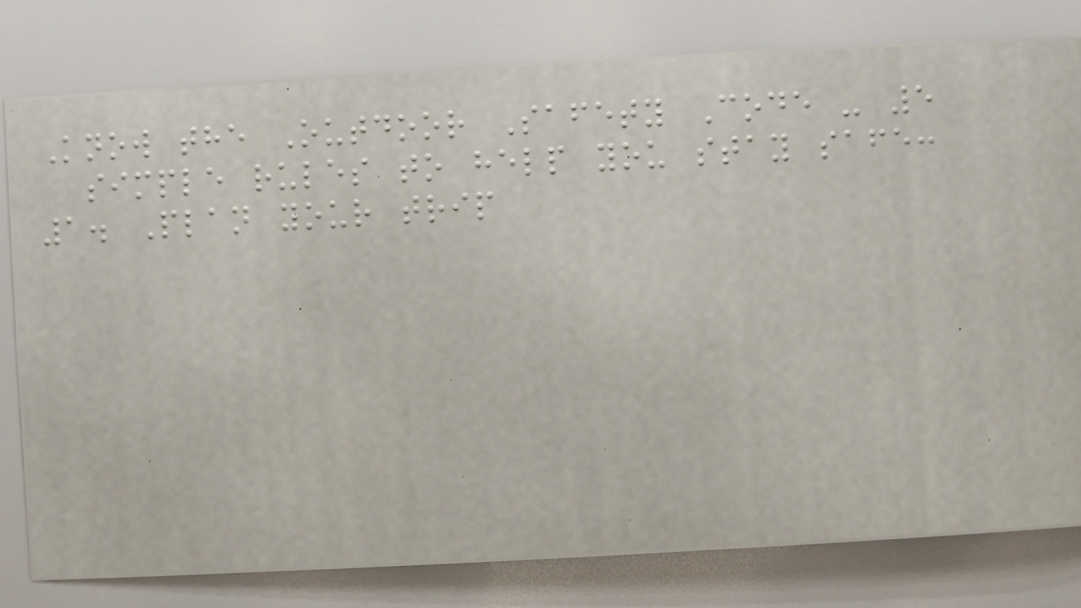Know the Outdoor Safety Code - 5
simple rules to help you stay safe:
1. Plan your trip
